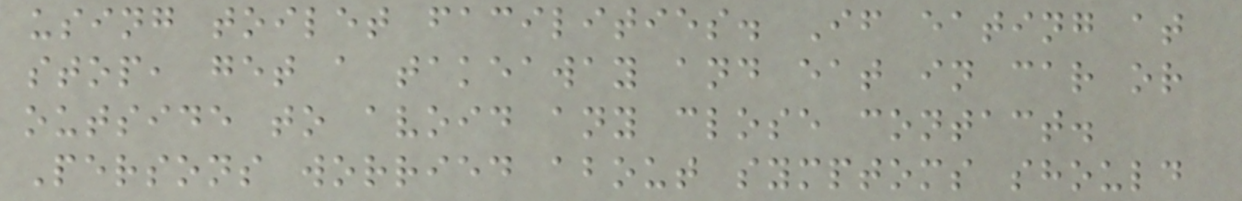using toilet facilities. If eating at
stop, get a takeaway and eat in car or
outside to avoid any close contact.
Persons worried about symptoms should
